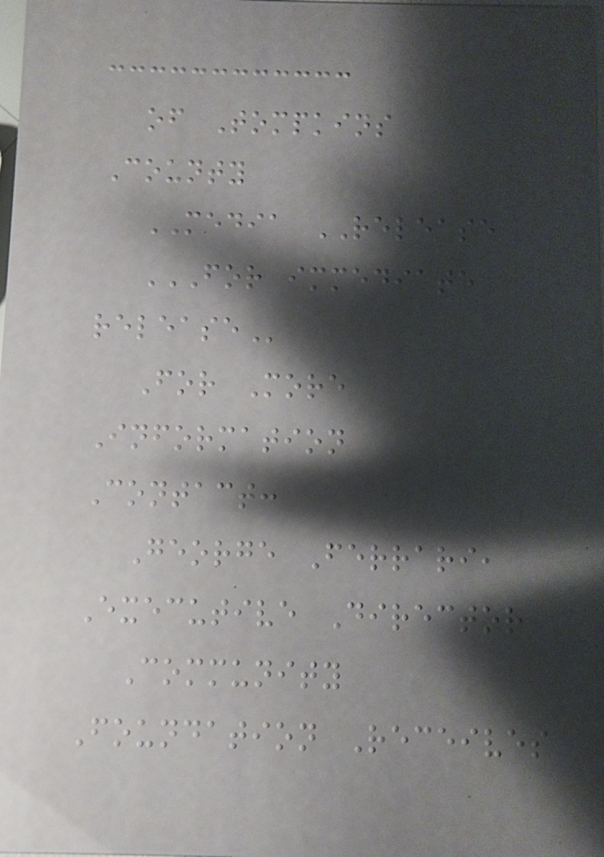of Tompkins
County
MEDIA RELEASE
FOR IMMEDIATE
RELEASE
For More
Information
Contact:
George Ferrari,
Executive Director
Community
Foundation Receives
